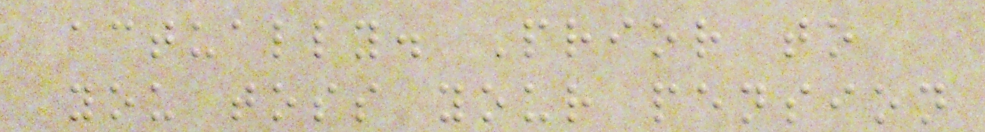actually. Prior to
you toss your pension
